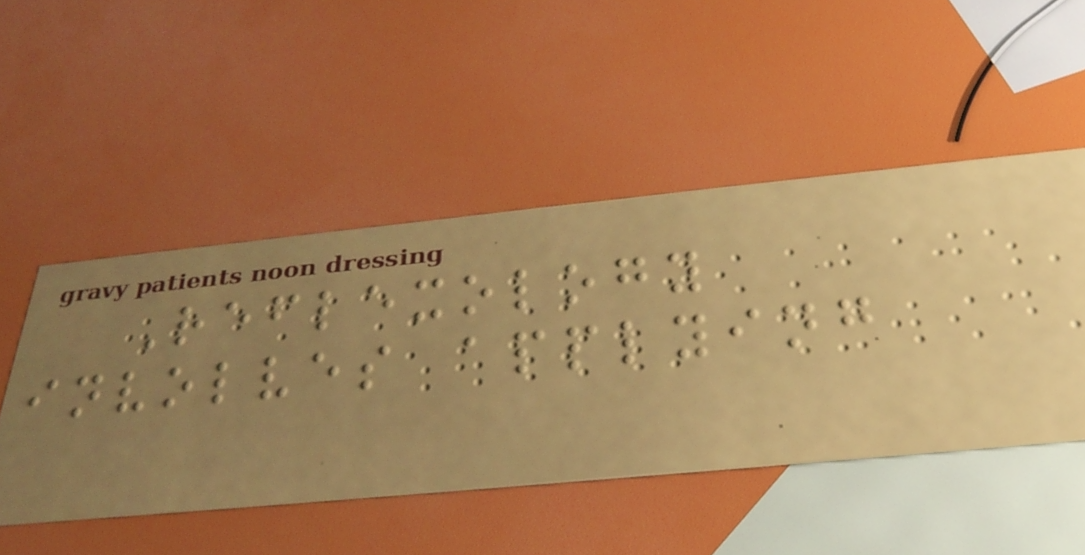Reflexology
involves applying
